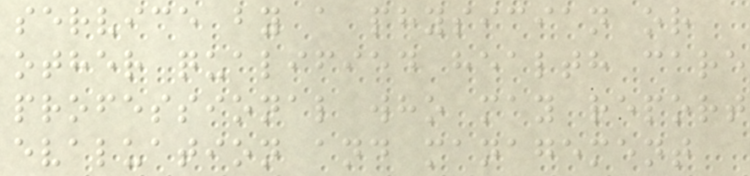service by a physician or
other qualified health care
professional who may report
evaluation and management
